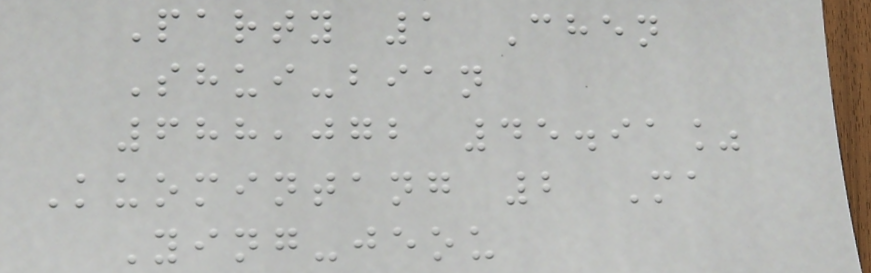Party 1 Chen
Shui-bian
688,072 45.91%
Kuomintang 2 Ma
Ying-jeou
